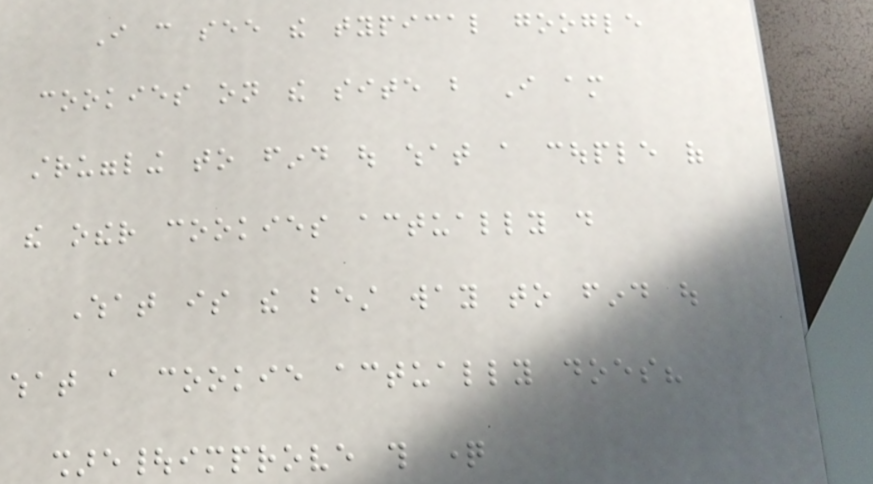I can see the typical google
cookies on the site but I am
struggling to find out what a couple of
the other cookies actually do
What is the best way to find out
what a cookie actually does?
share|improve this question
